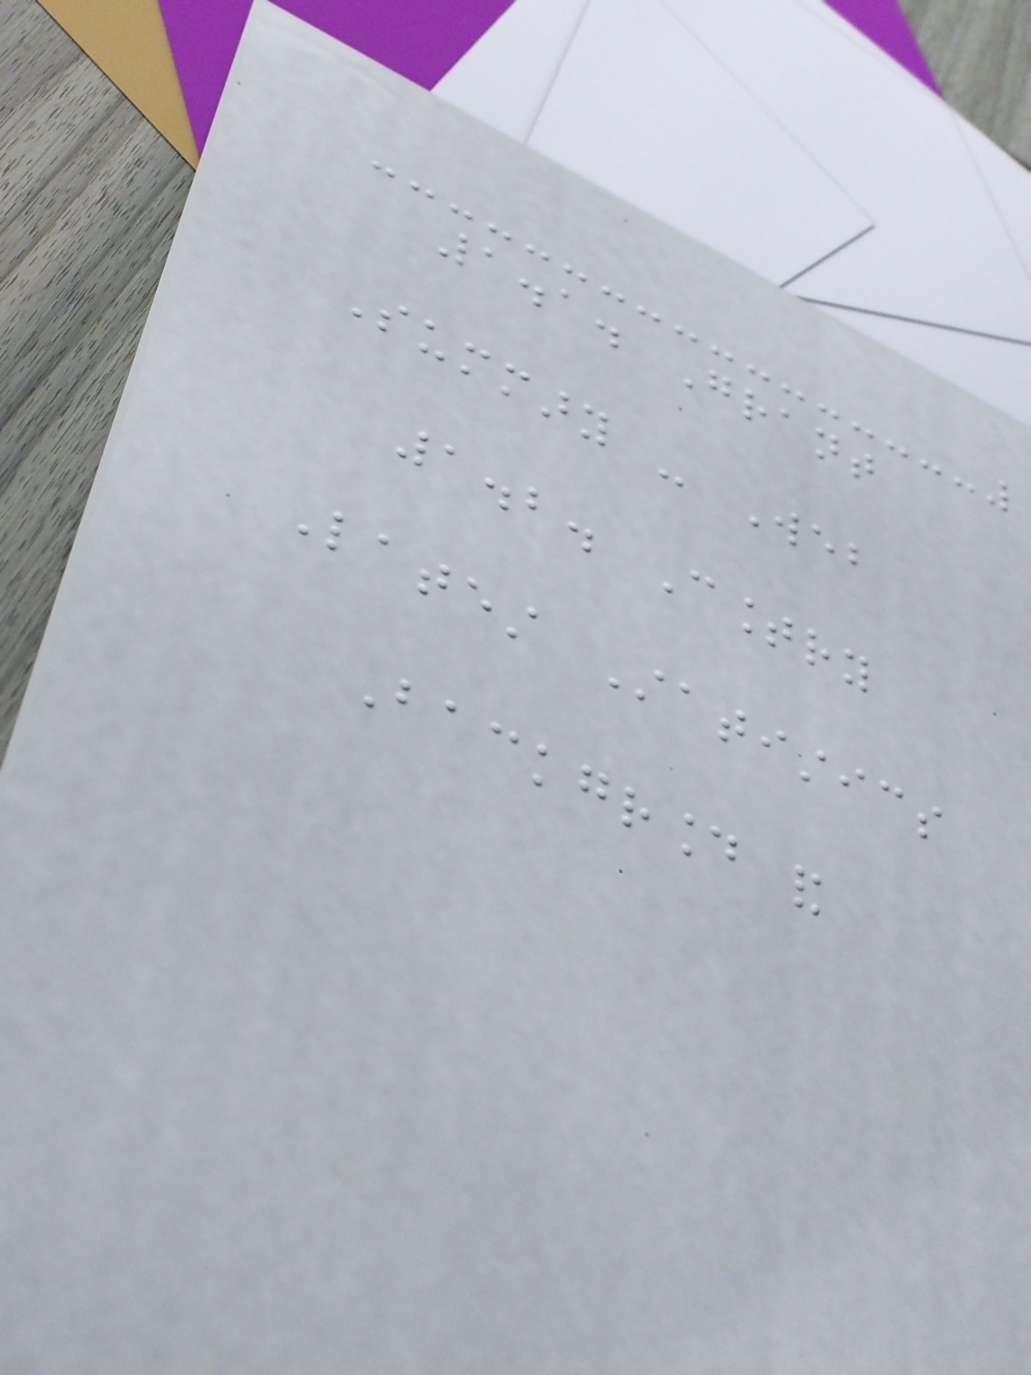1.1. Grant
Summary - Web
1.2. Country
Latest Statistics
Background and
